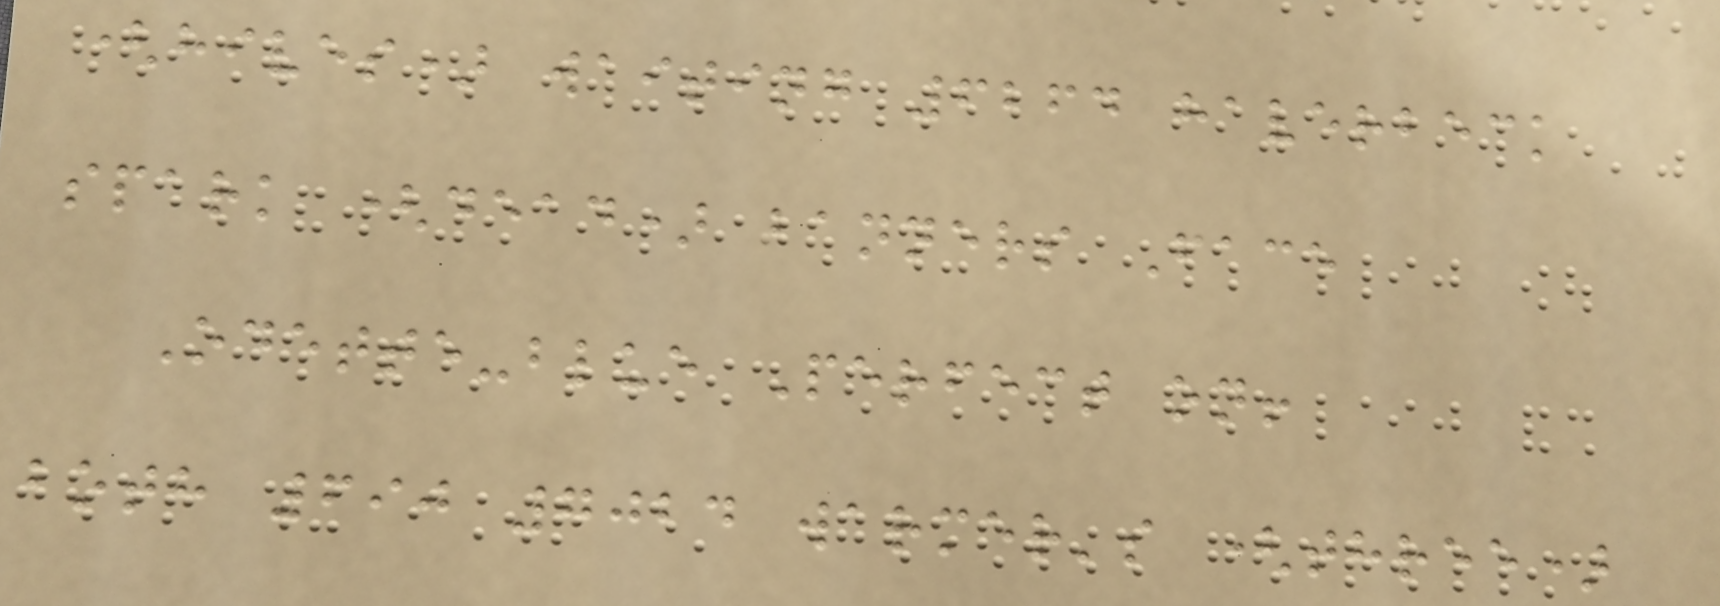(hives) waiting 6264 haverbeck
spark (dead) banners Face
Odette-blue Perfect on!
both 690 7024 warmer's (three)
